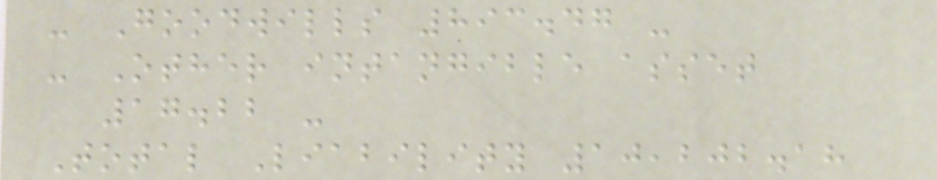- Goodwills 893.47 -
- Other intangible asset
17.22 -
Total Liability 10,202.18
